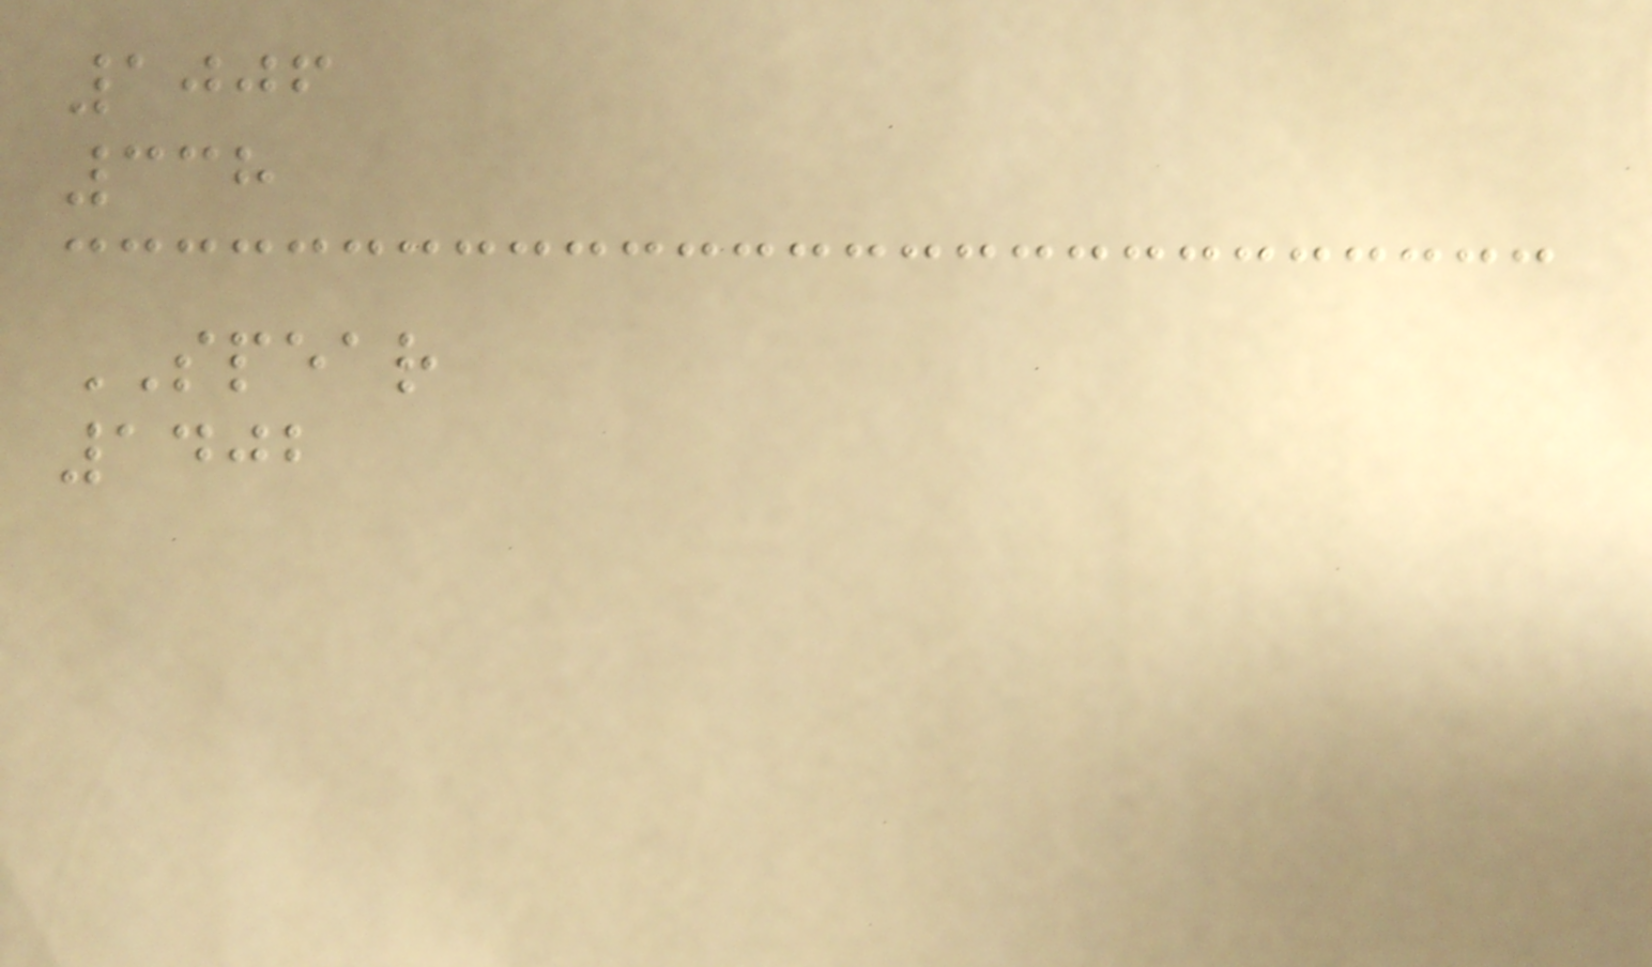1006
338
SPEAR
1402
